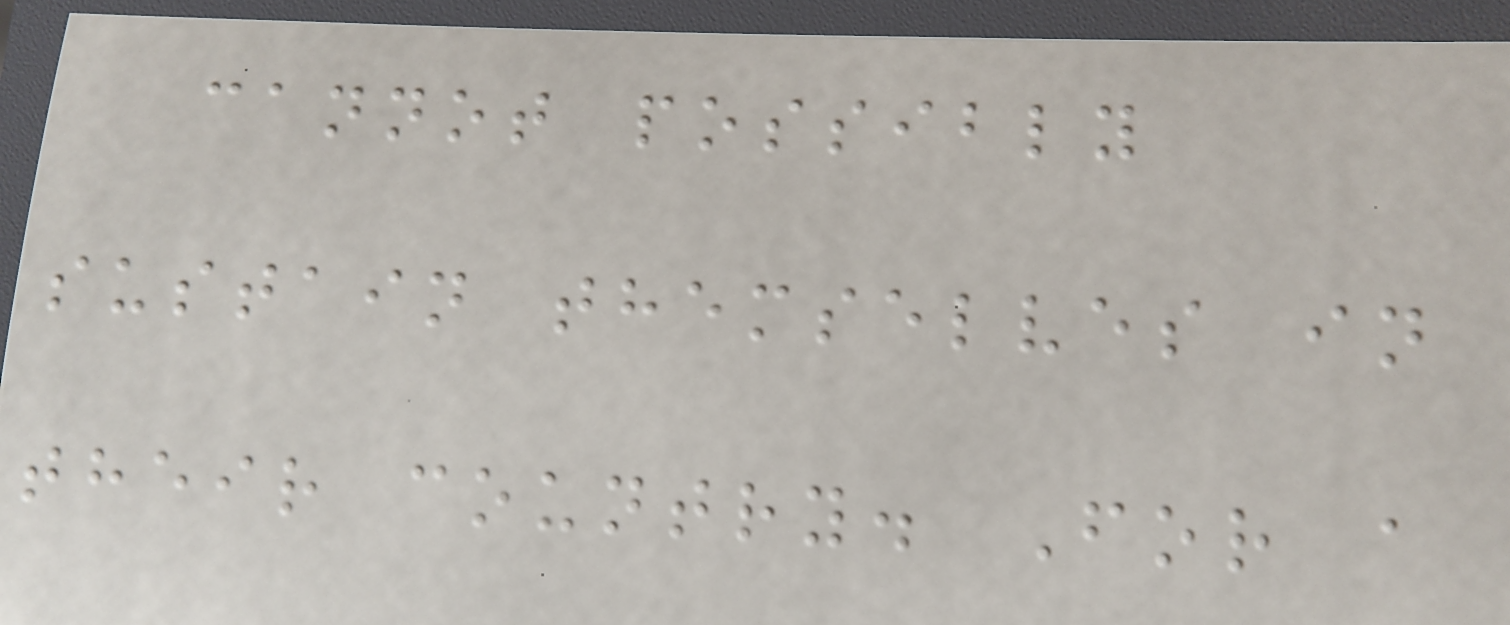cannot possibly
sustain themselves in
their country. For a
